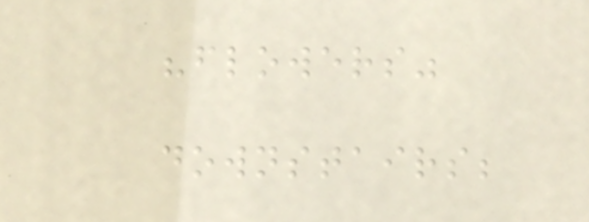"flowers"
downstairs;
